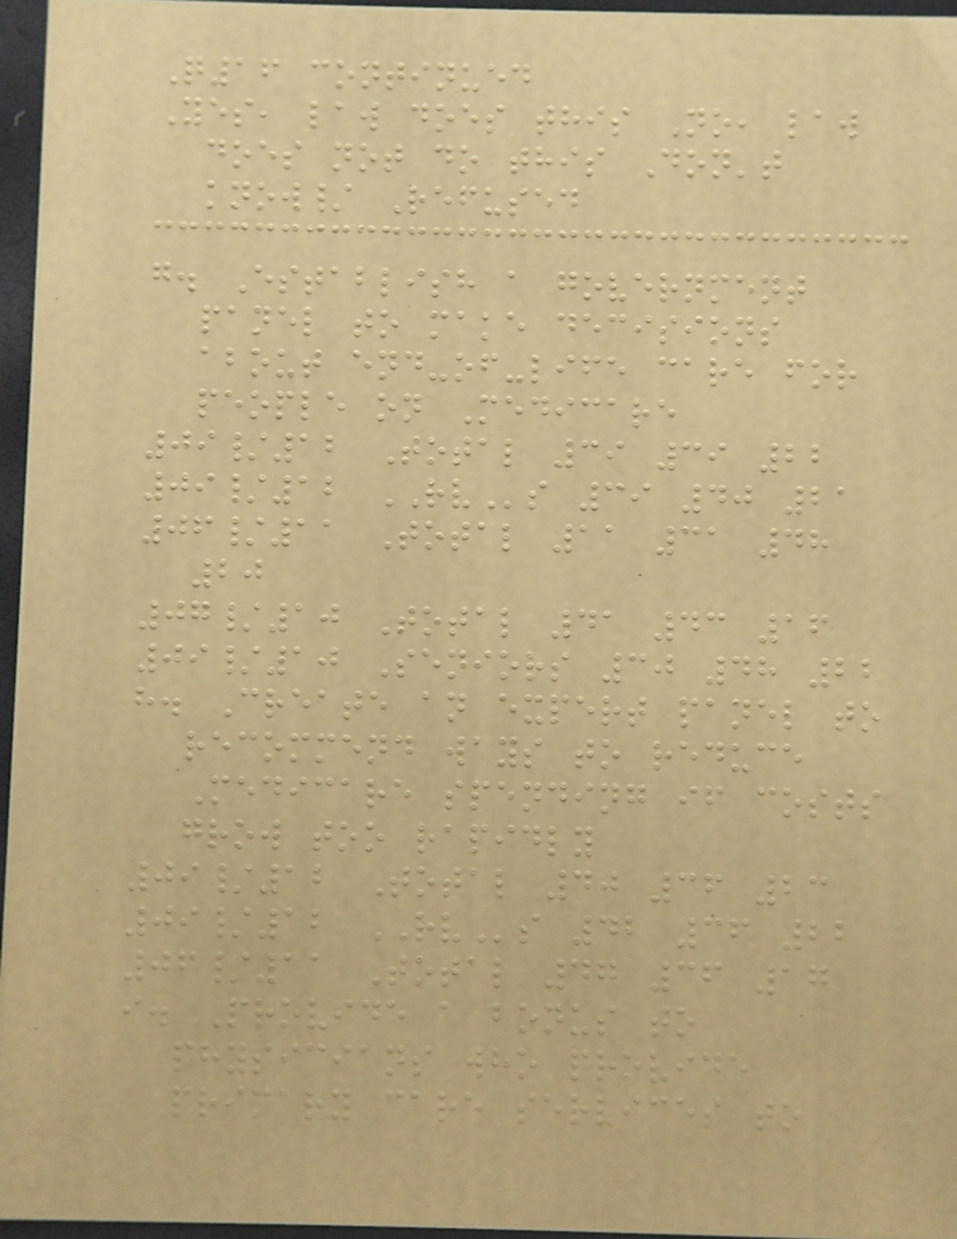Q16 continued
Yes, law does this No, law
does not do this Don't
know/ Refused
g. Establish a government
panel to make decisions
about end-of-life care for
people on Medicare
09/12 Total 39 39 22
09/12 RVs 39 40 21
06/11 Total 11 31 48
20
07/10 Total 41 43 16
09/10 Seniors 30 48 22
h. Create an expert panel to
recommend ways to reduce
Medicare spending if costs
grow too rapidly
09/12 Total 40 36 23
09/12 RVs 42 36 22
06/11 Total 47 36 17
i. Provide a bonus to
physicians who provide
primary care services to
